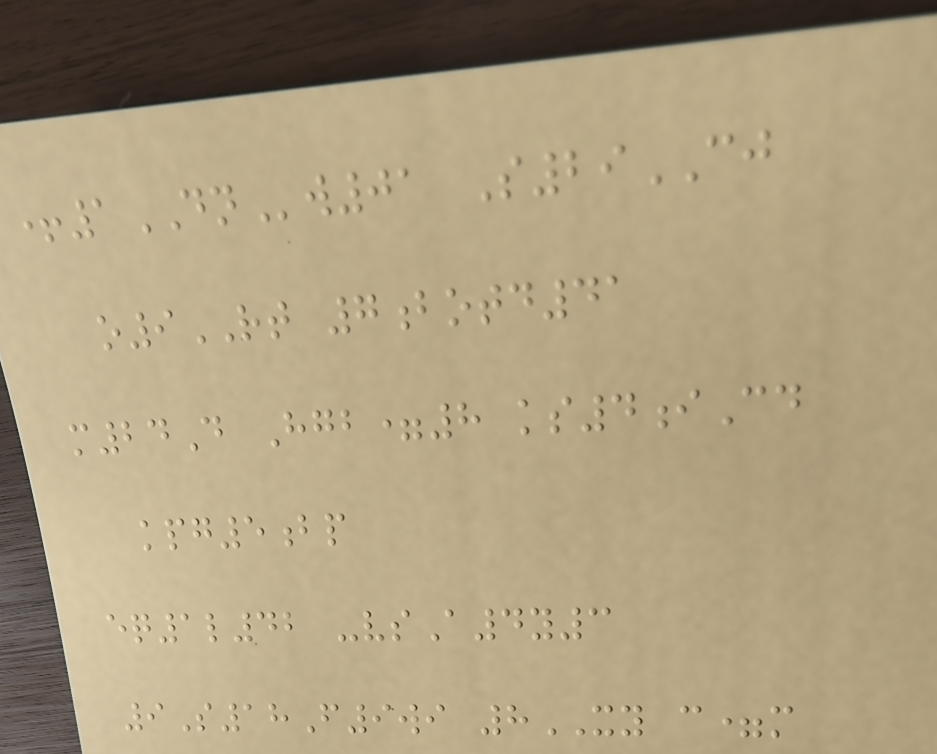+1DNw01 S29CJ
o9RT 7botd41
m24D Hgb=8 ks4iCd
kpg5bp
eq1l42 -vsA4y3
9S18F9wi 8XY c=m
